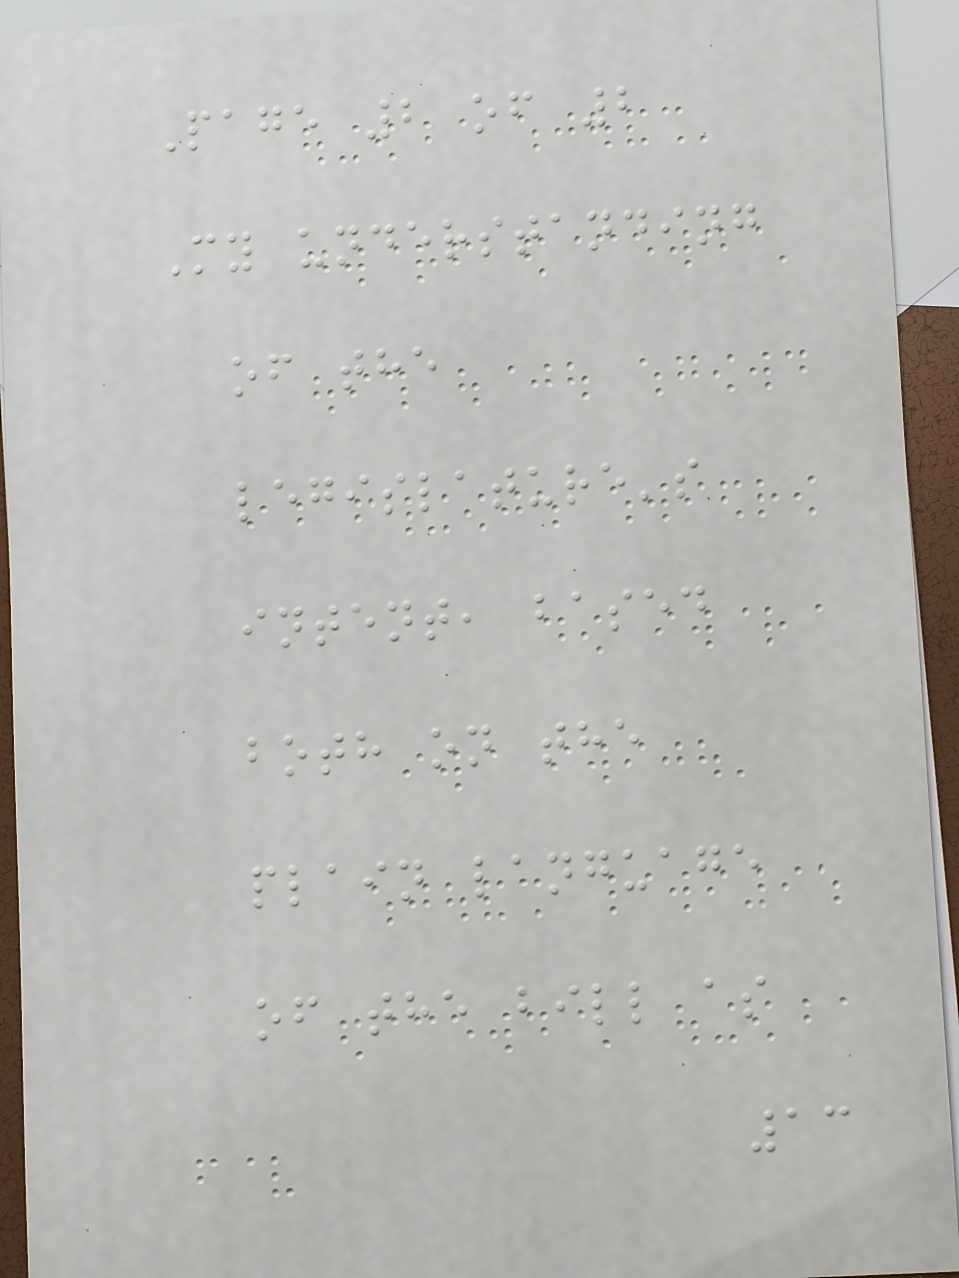Page 2 of 2
My understanding
of the
legislature's
intent, based
both on the
plain language
of the bill as
13
